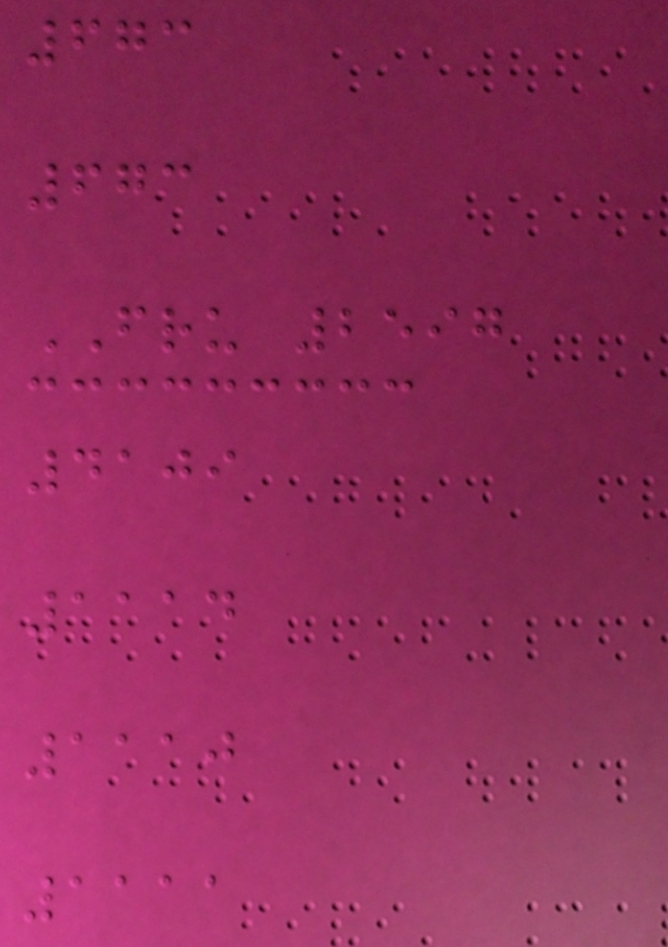673
673
FRU 2597
4109
1114
1110
1111
